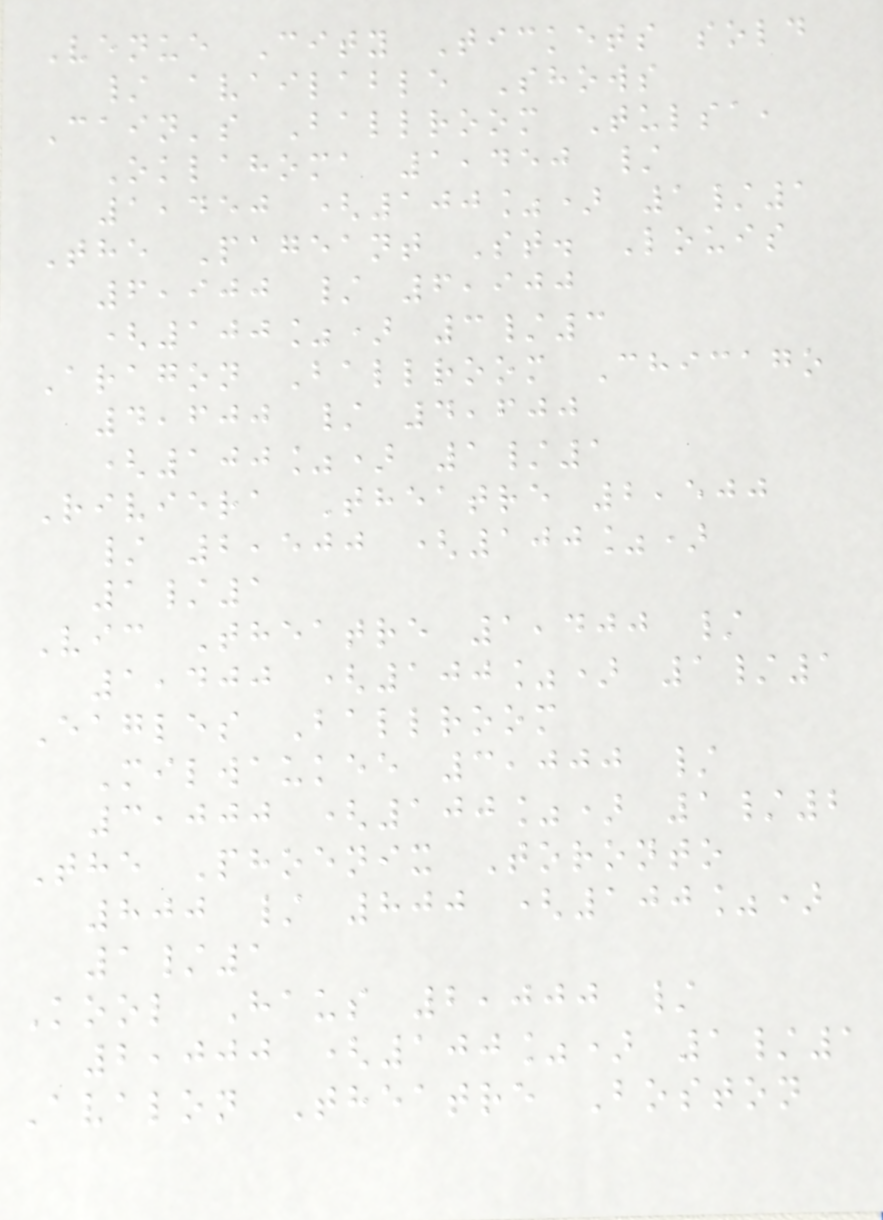Venue City Tickets sold
/ available Shows
Cain's Ballroom Tulsa,
Oklahoma 1,450 /
1,450 (100%) 1/1
The Pageant St. Louis
6,900 / 6,900
(100%) 3/3
Aragon Ballroom Chicago
4,600 / 4,600
(100%) 1/1
Riviera Theatre 2,500
/ 2,500 (100%)
1/1
Vic Theatre 1,400 /
1,400 (100%) 1/1
Eagles Ballroom
Milwaukee 3,000 /
3,000 (100%) 1/2
The Phoenix Toronto
800 / 800 (100%)
1/1
Kool Haus 2,000 /
2,000 (100%) 1/1
Avalon Theatre Boston
